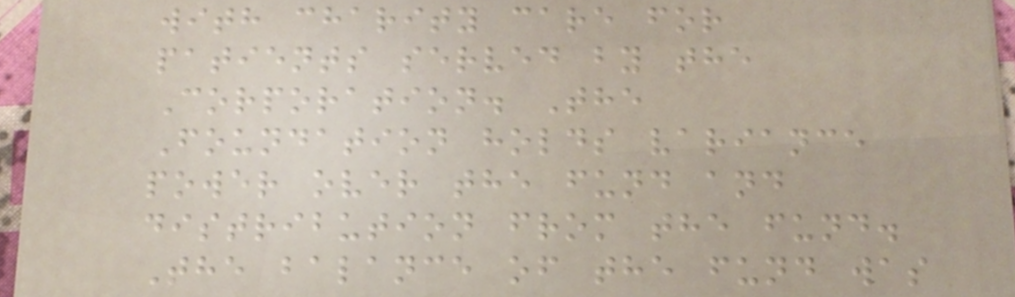with charity care for
patients served by the
Corporation. The
Foundation holds variance
power over the fund and
distribution from the fund.
The balance of the fund was
